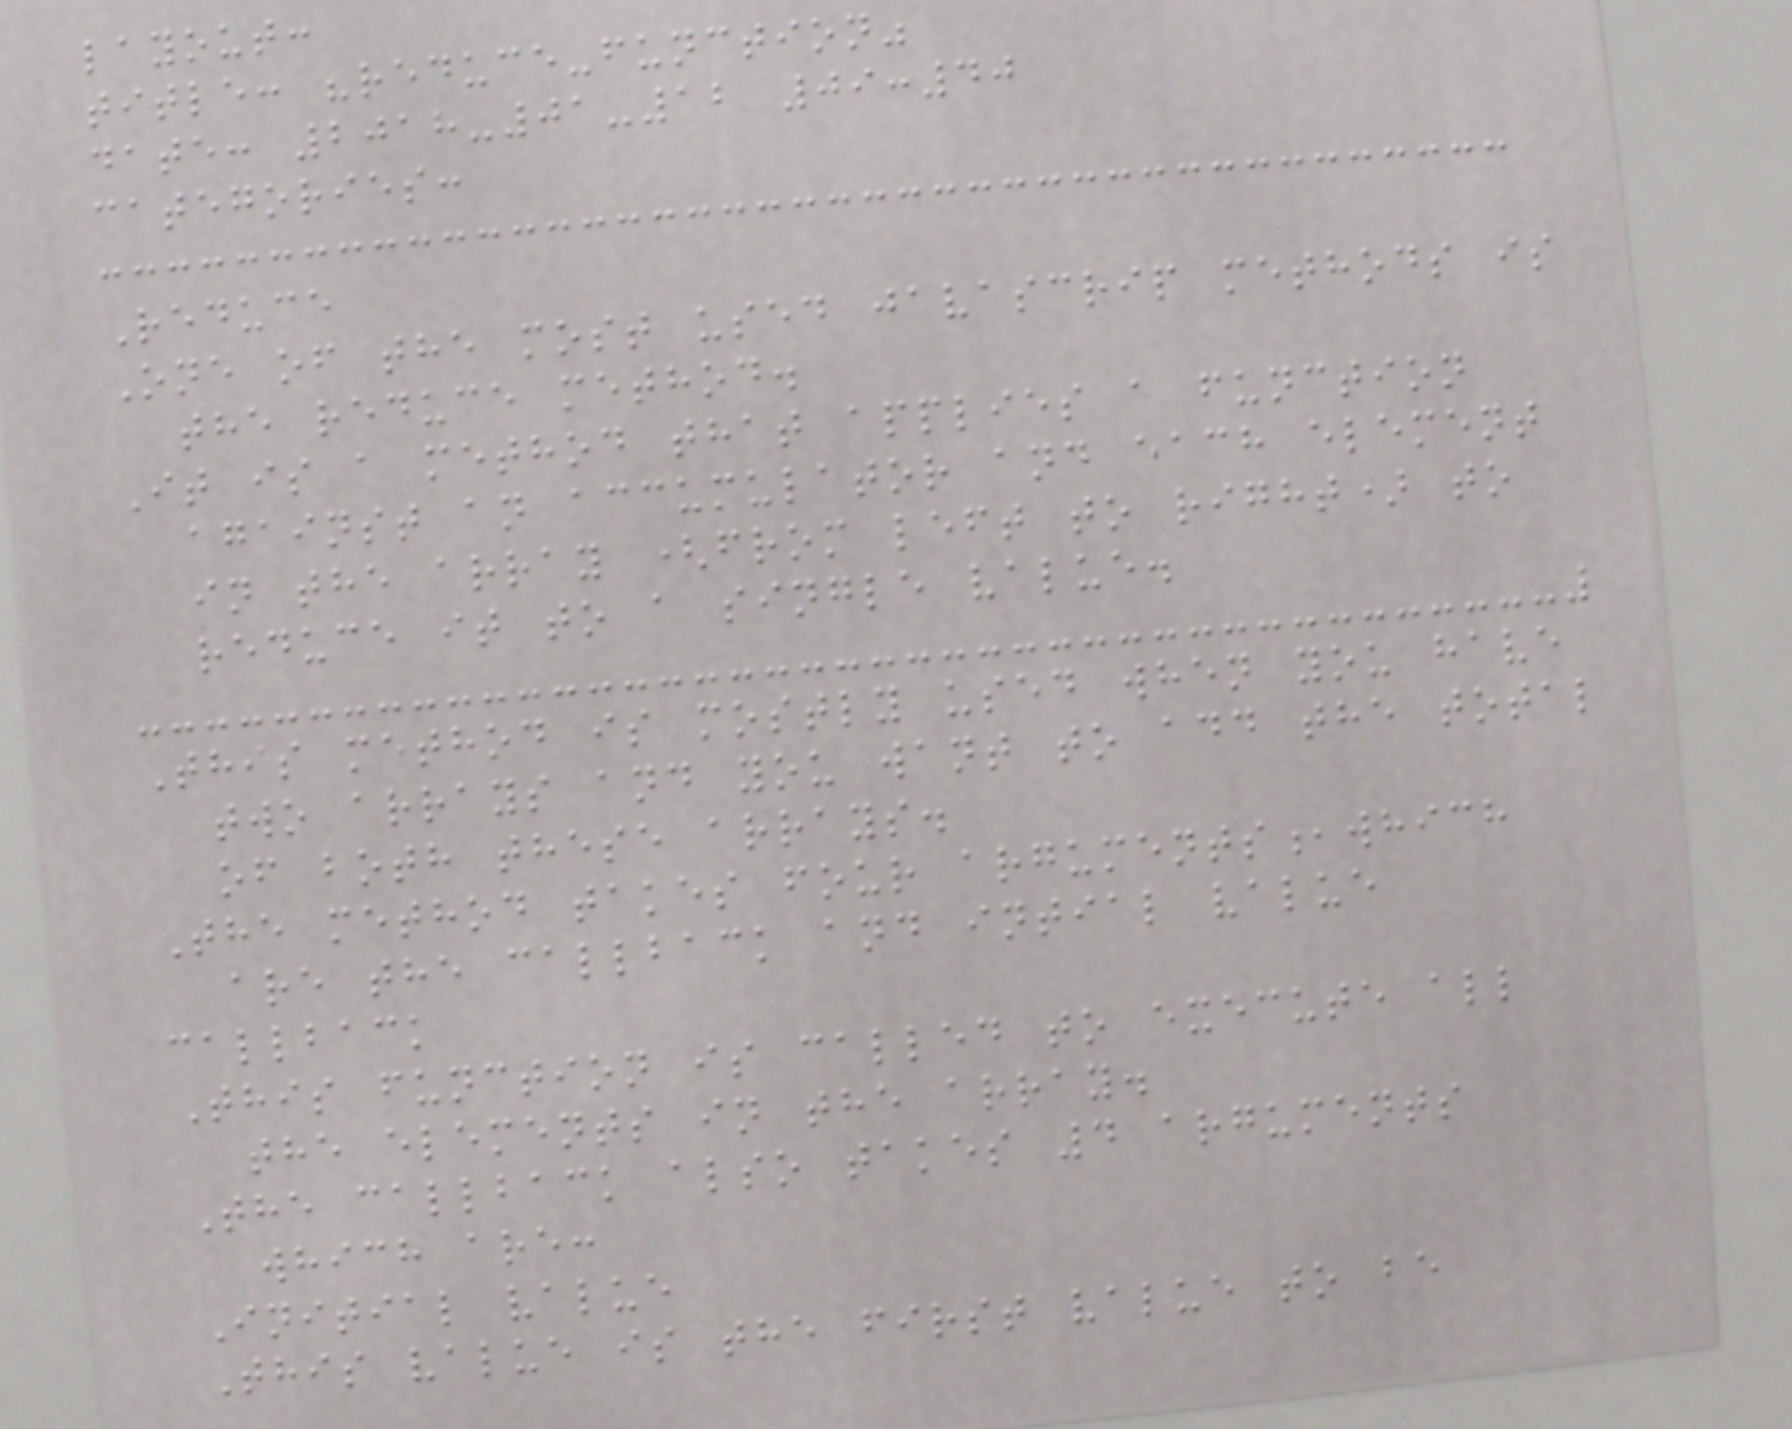layout:
title: "reduce-function"
date: 2018-01-12 09:40
categories:
Reduce
One of the most used javascrip methods is
the reduce method.
It is a method that applies a function
against an accumulator and each element
in the array (from left to right) to
reduce it to a single value.
This method is mostly used when you have
two arrays and you want to add the total
of both these arrays.
The method takes four arguments,which
are the callback and intial value
callback
This function is called to execute all
the elements in the array.
The callback also takes 4 arguments
which are:
Initial value
This value is the first value to be
